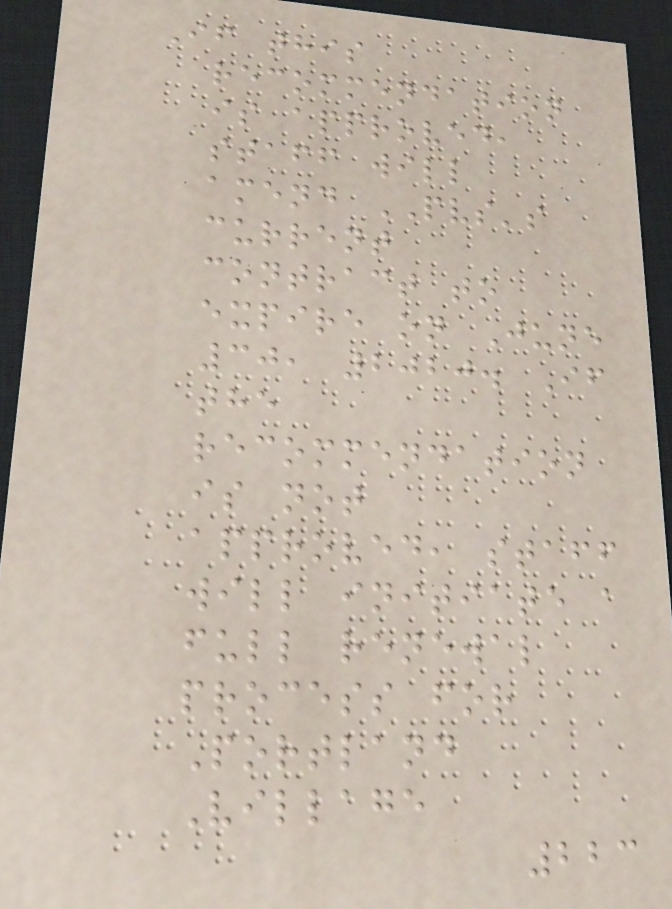If this
recommendation
is approved,
staff will
amend PVS's
current
contract to
expire on June
30, 2020. If
the
recommendation
is not
approved, staff
will initiate a
full renewal
process for
Portland
Village
223
